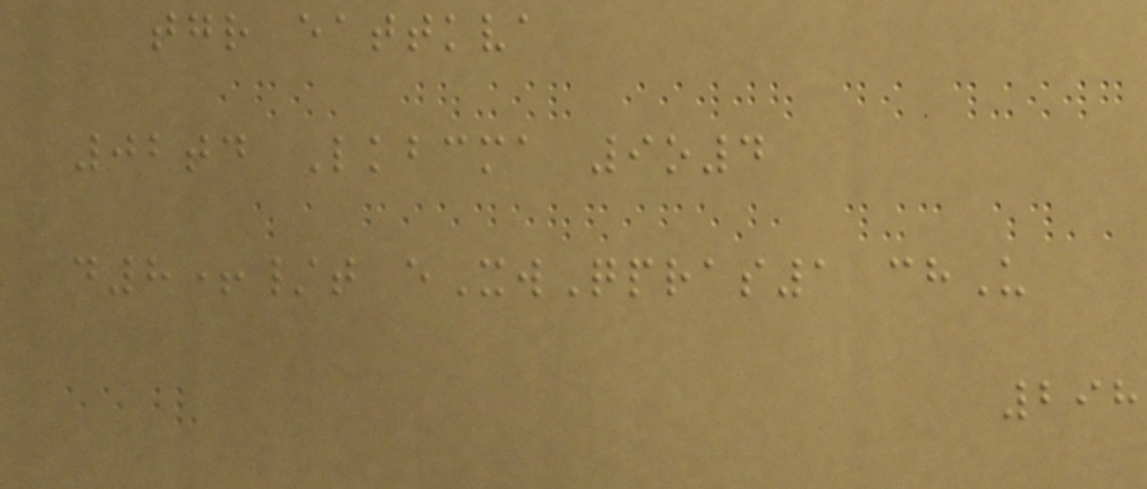tgr eattkva
02td Lkbcma 9o4
d8+/t eXwQpras1 chU
298
